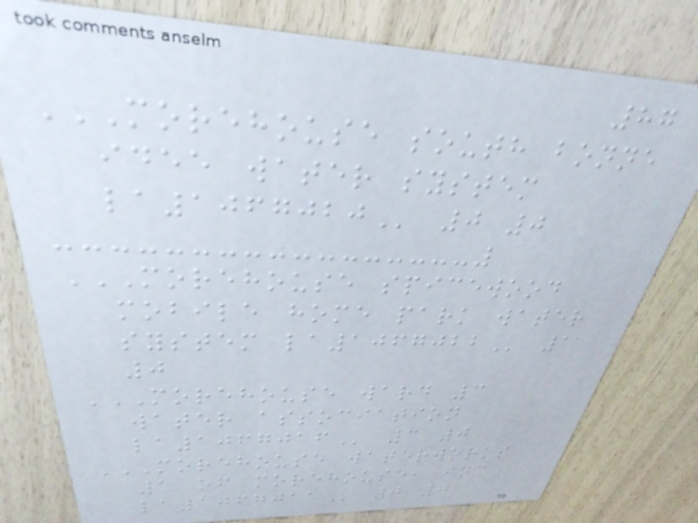87
MOREHOUSE SOUTH BONNE
IDEE WATER SYSTEM
LA1067020 0 0
MOREHOUSE SPICEWOOD
MOBILE HOME PARK WATER
SYSTEM LA1067022 1
0
MOREHOUSE WARD 3
WATER ASSOCIATION
LA1067016 3 0
MOREHOUSE WATERWORKS
1 OF MOREHOUSE, INC
LA1067011 0 0
